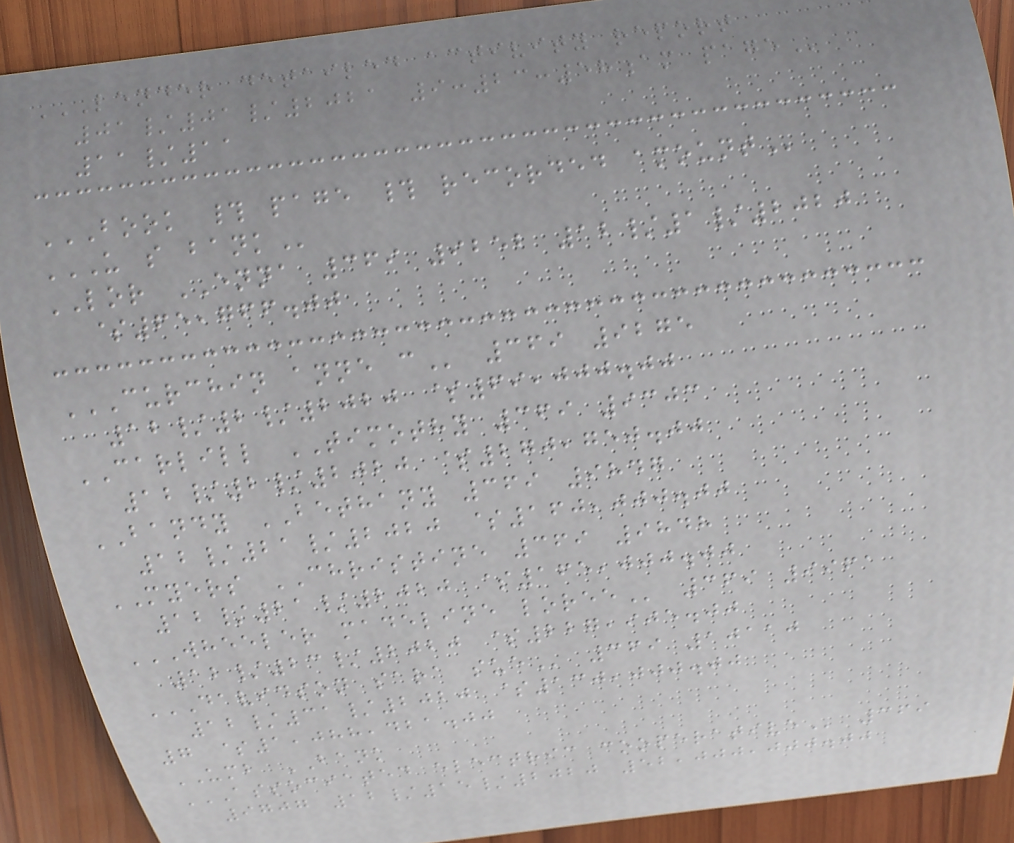LENDER DETAILED ACTIVITY REPORT
01/01/2021 9:23:58AM PAGE
11/11
BOOK # PAGE # RECORDED AMOUNT
U S BANK
LOR ENNA 369 9252 12/1/2020
$65,766.00
CURCHIN ANNE C 369 9275
12/2/2020 $69,000.00
CARLILL TIMOTHY 369 9303
12/2/2020 $270,750.00
BANDY BETHANY 369 9847
12/21/2020 $160,000.00
MYERS CHRISTINE 369 9848
12/21/2020 $165,000.00
WHEELER MADELINE LOREE 369 9961
12/23/2020 $227,905.00
DAVIDSON SARA SUE 369 10110
12/31/2020 $130,000.00
7 $1,088,421.00
UMB BANK
ASSOCIATED ELECTRIC COOPERATIVE 369
9707 12/15/2020 52,000,000.00
